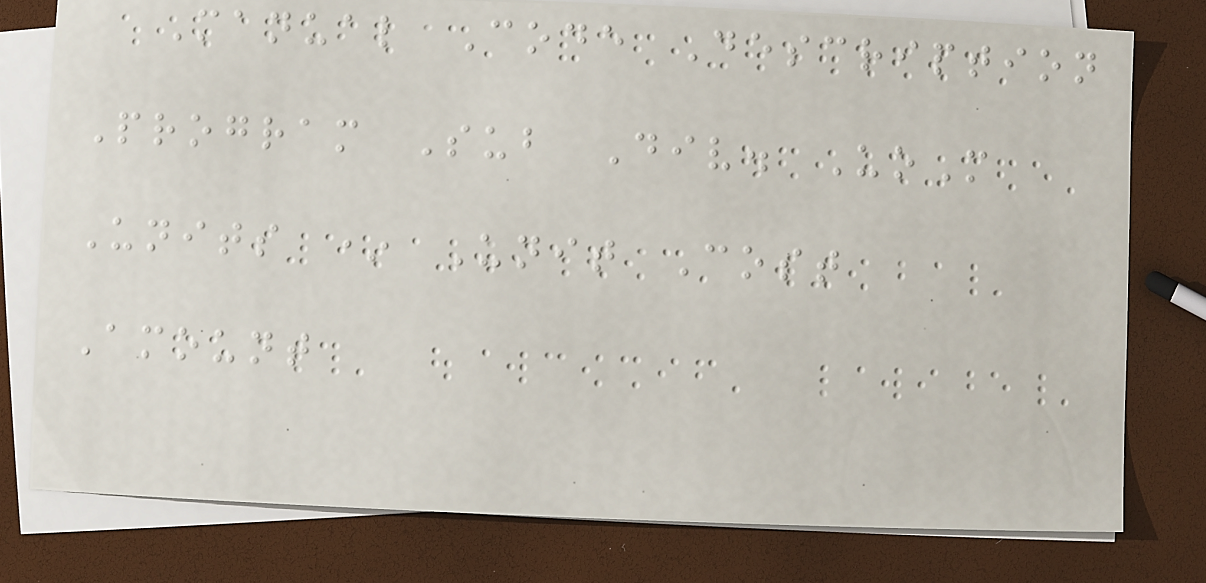Manual Code Description
Program Sub Div. UoM
Units * Unit Cost
Amount
